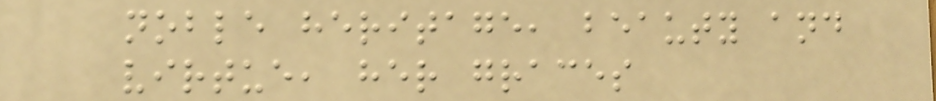noble heritage, beauty and
virtue, her graces
